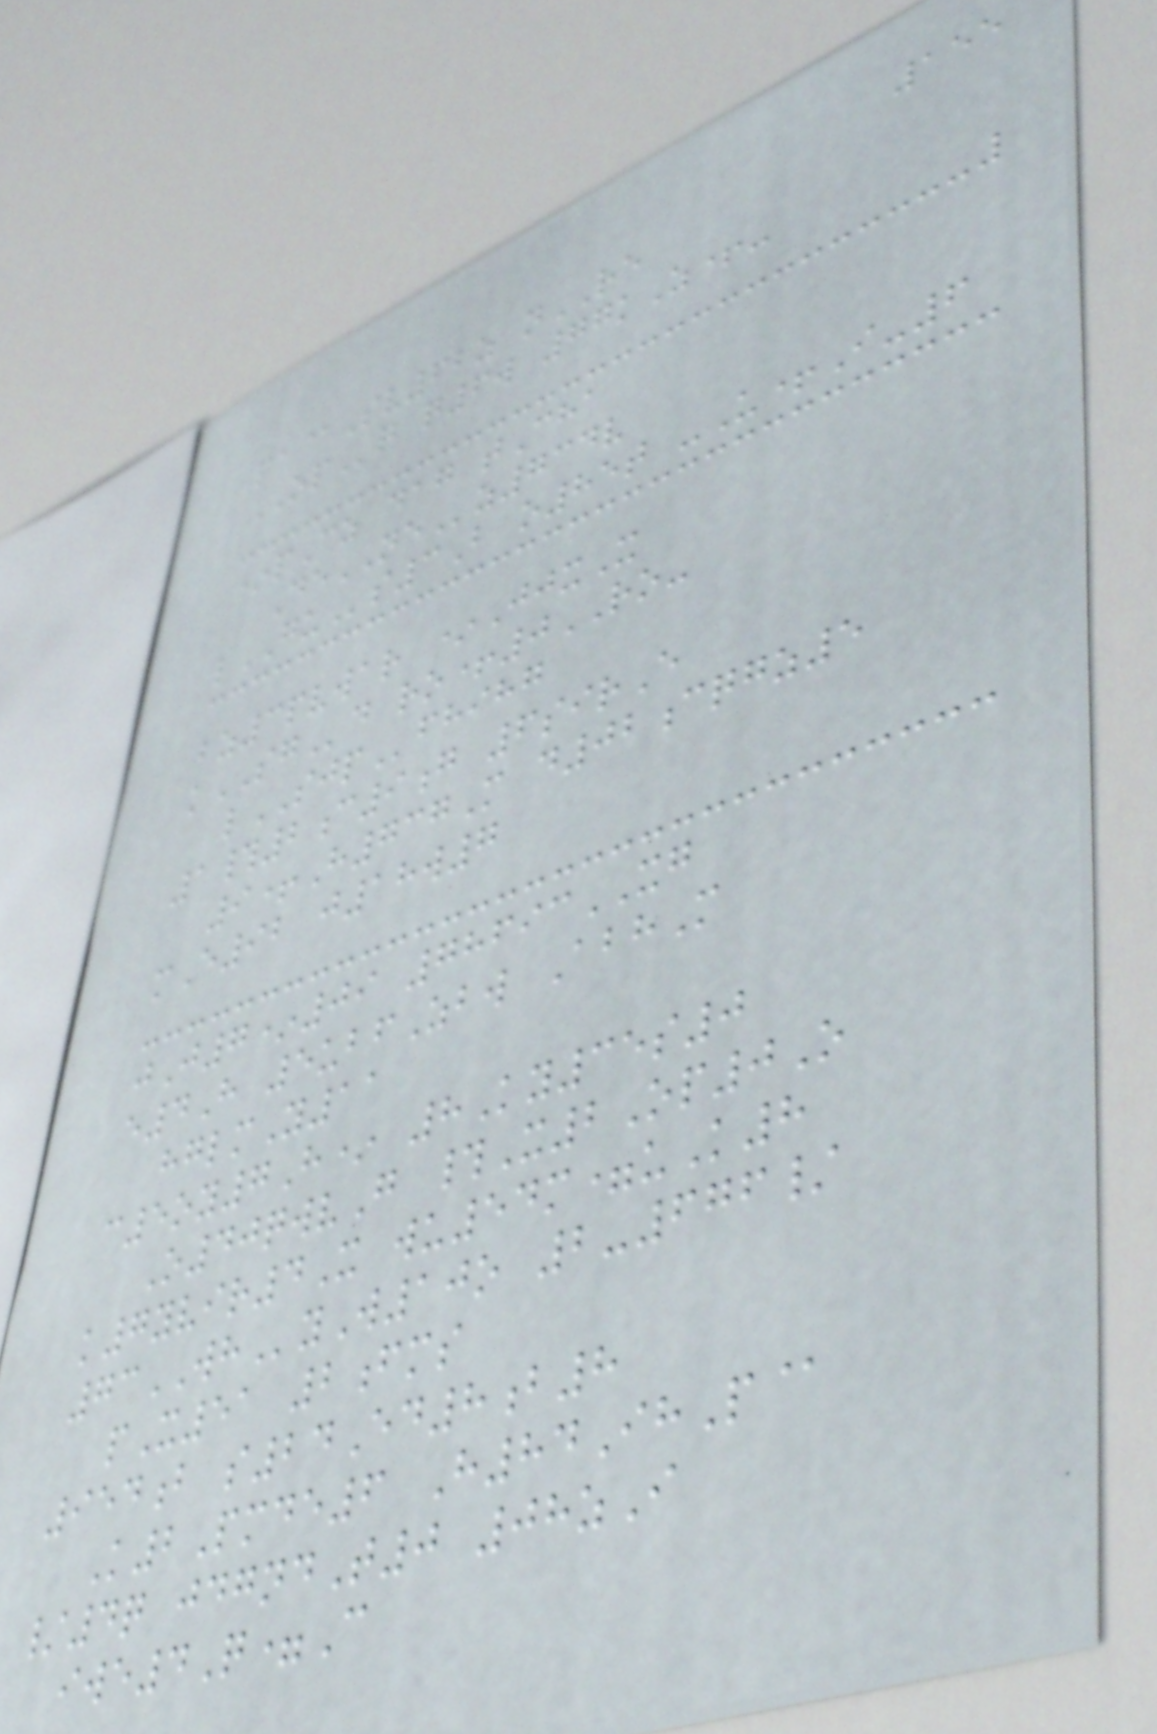155
pa@Sv62z nRE
OPq q6w 77kZ+-
*pCz dag tCha
DeNEz734v
lGUs3B o85t -U+I-6
bz3pvwar *JjxX
kSGd ro+0RO-
lSJPfhihg
1#2c9g 6sirE
9+H737M d02cqgz5
mE92 j18w7
jJ7*09 78693XG
e4H 5ubfZbw AbhM
hglmY11
c5oy7H* 8Ky35s0
O40qwvG #X2Op0O
k7yvir4X wu54m=uK8
73WHyW10o 2-676/
pX51 2fms
954b s24Ed8b8
K2Pmde6 H84IhP@
/4q jdgndT0 08zI
iwe4Q=C
